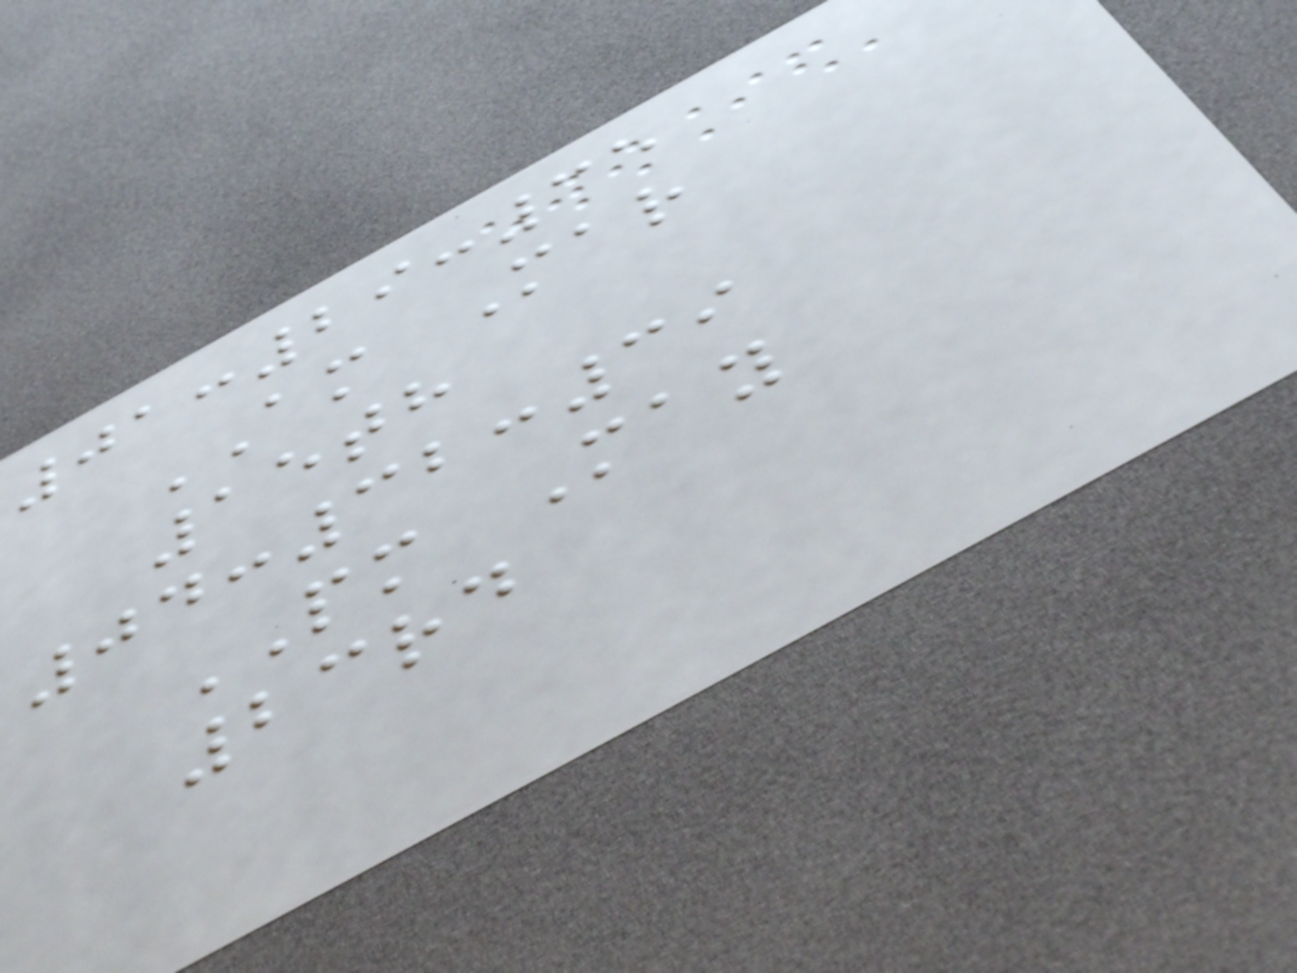01:29:35
AM Mar
15th
04:32:39
PM May
23rd
